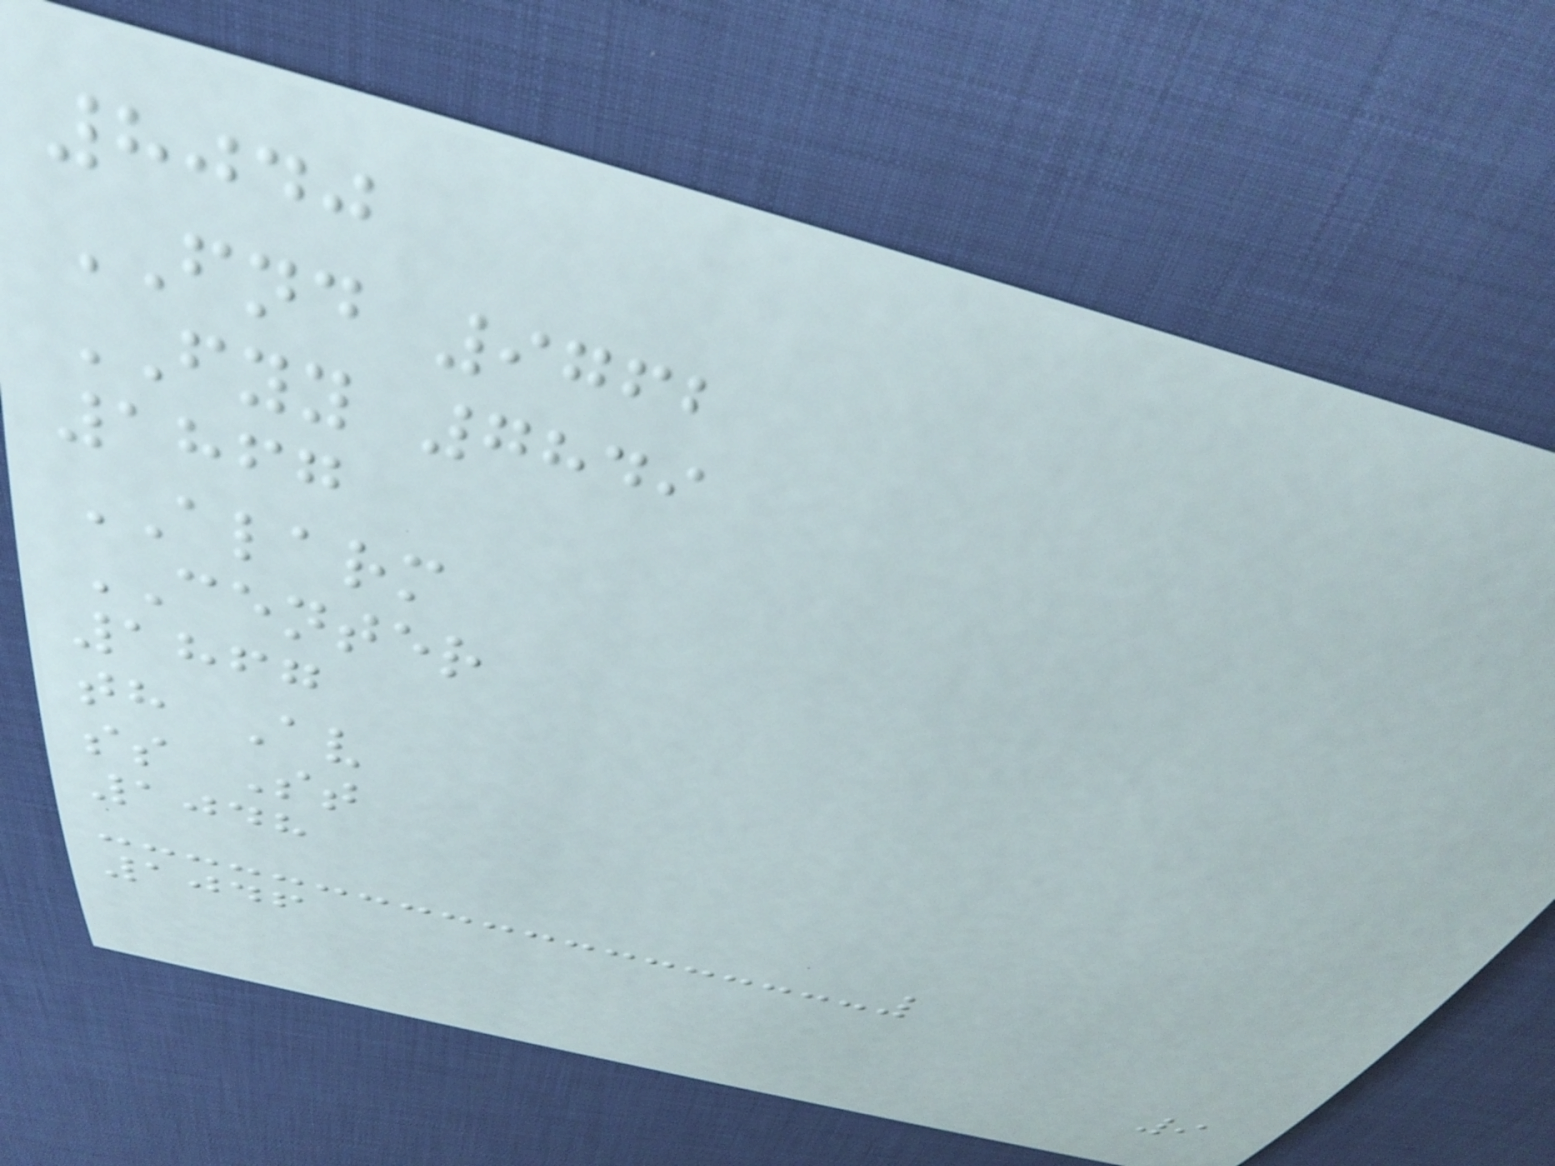8040
FND 9762
FYY 7849
1867
ALARM
CENTER
1867
th Av
ss St
1048
1046
9
